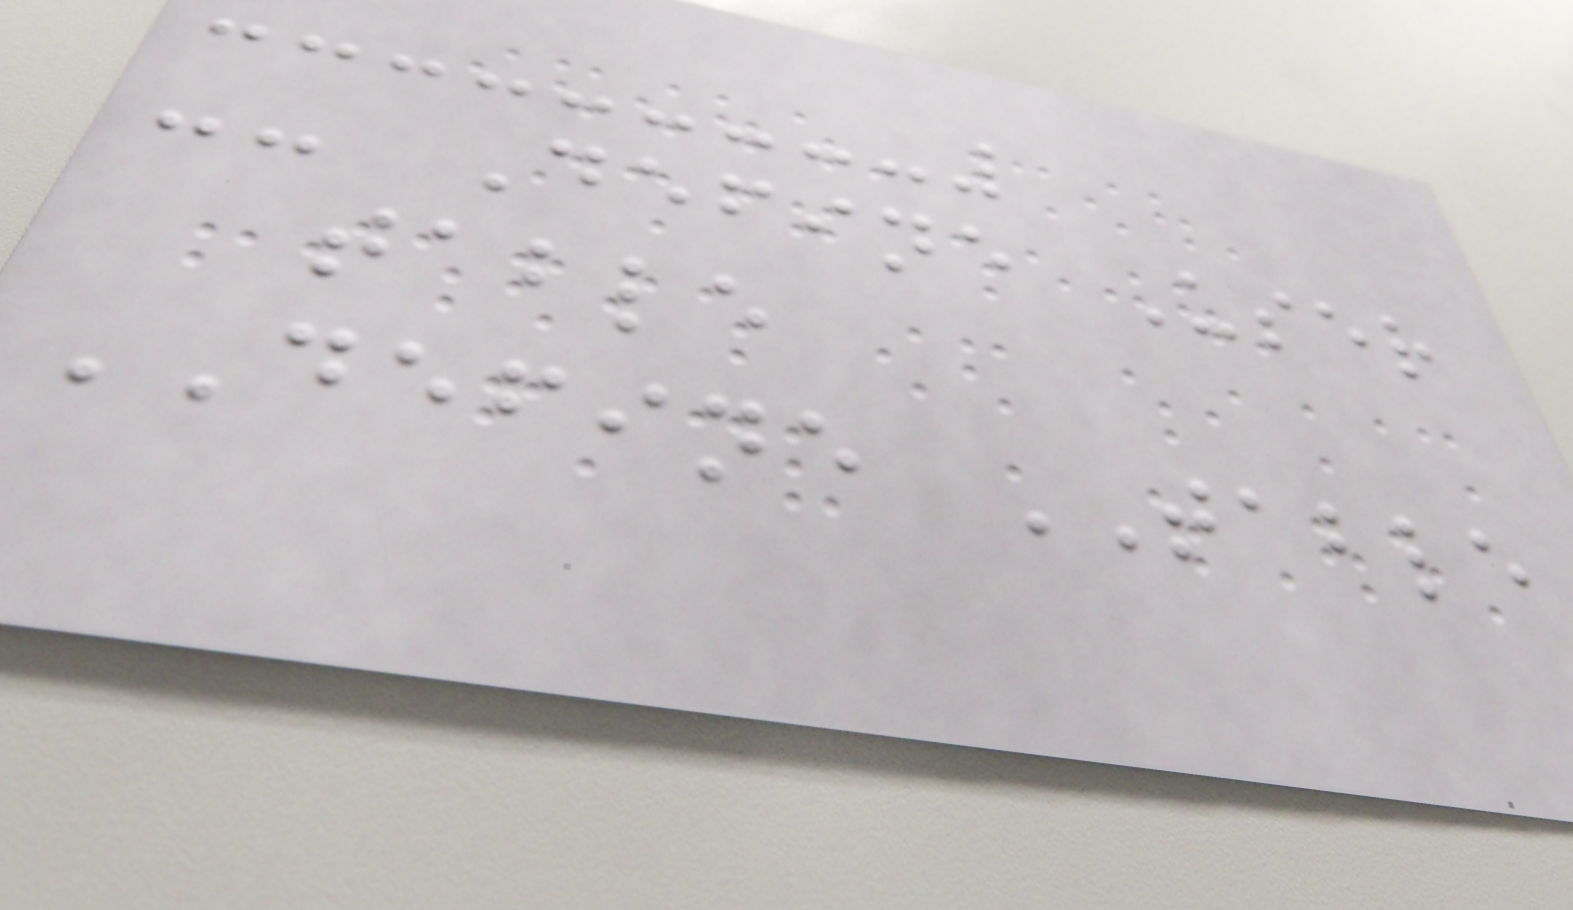-- Define User
table
DEFINE TABLE
